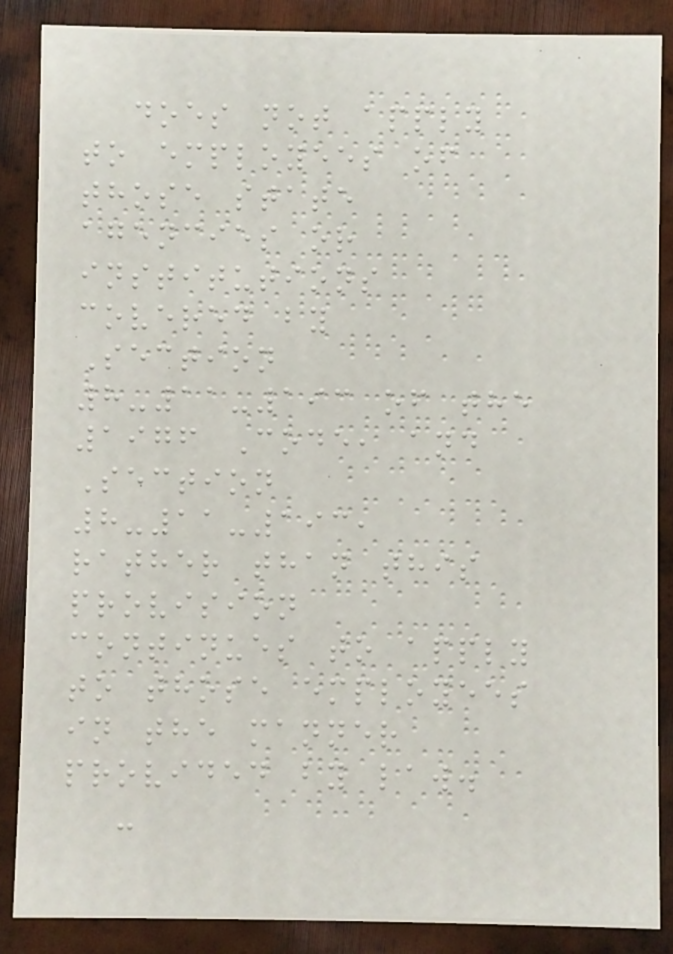does not apply
to employees of
those state
agencies or
institutions
covered by
Section
8-11-193 of the
1976 Code, and
Section
8-11-193,
rather than this
provision
continues to apply
to those employees
in the manner
provided by law.
-
